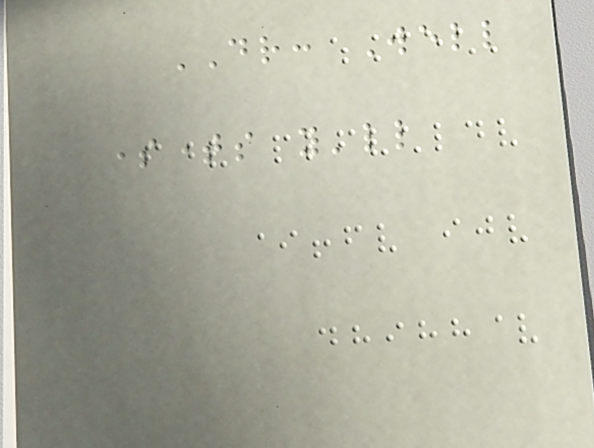DR: Well
sometimes you'll
